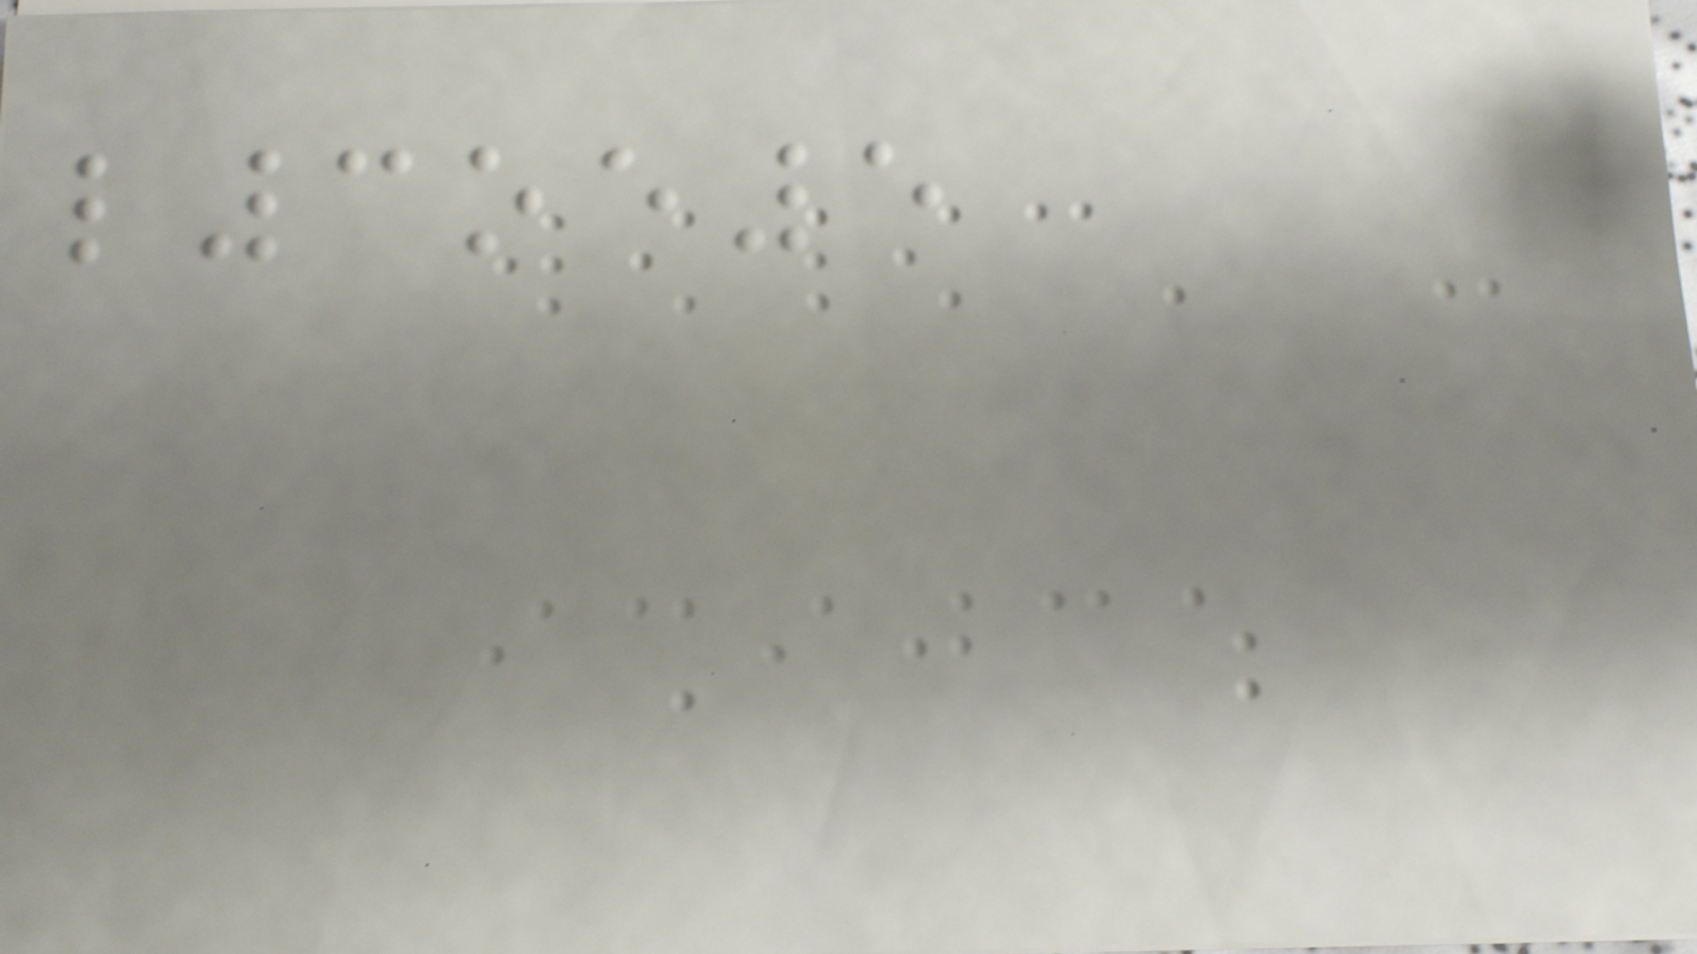l3oe5
